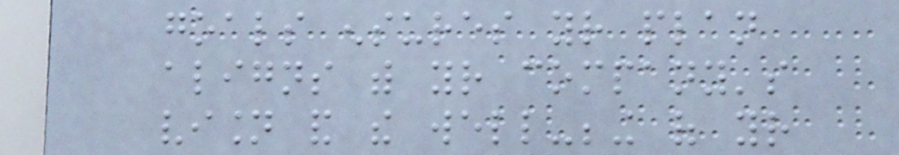goals ensures your plan
aligns with your company's
vision and the well-being of your
